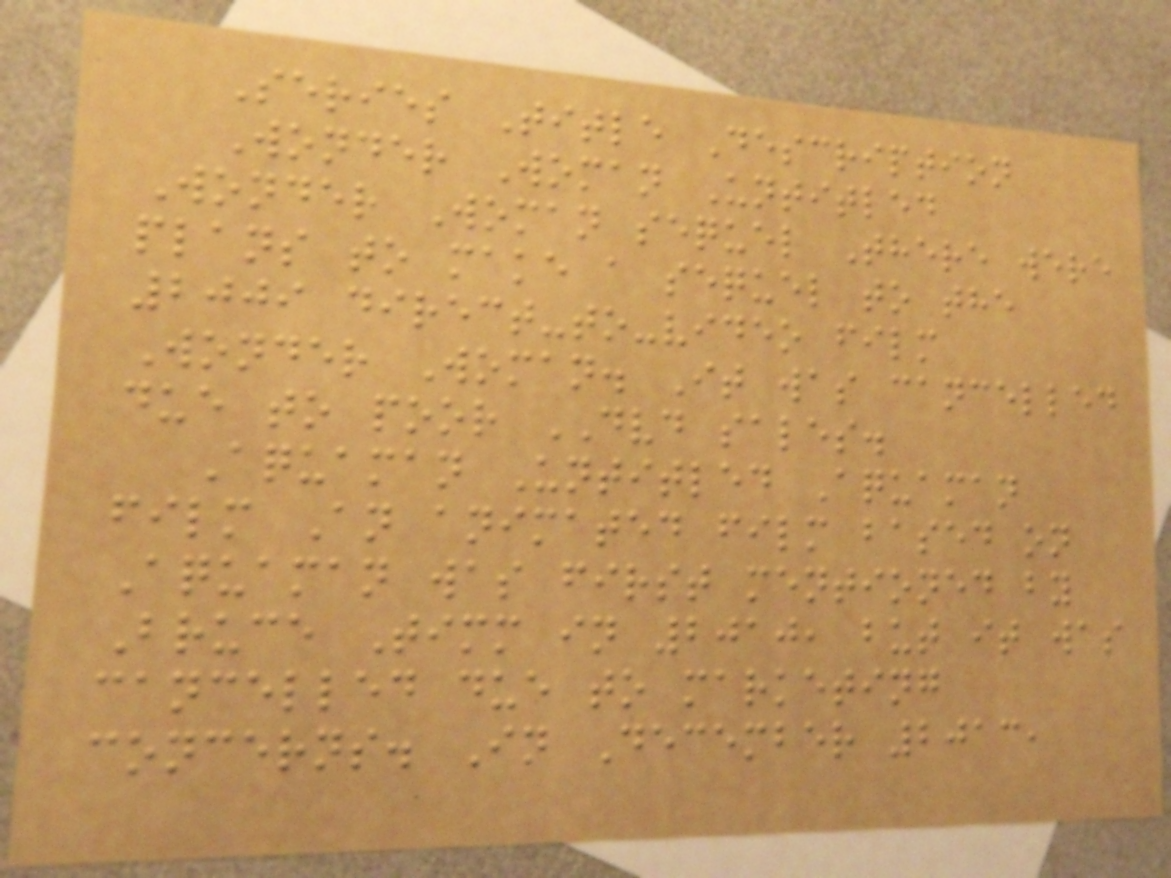Series Title Description
Wonder Woman Untitled
Wonder Woman sequel There were
plans to make a sequel to the
2009 direct-to-video film
Wonder Woman. It was cancelled
due to poor DVD sales.
Aquaman Untitled Aquaman
film An animated film based on
Aquaman was first mentioned by
Bruce Timm in 2010, but it was
cancelled due to marketing
concerns. In December 2013,
